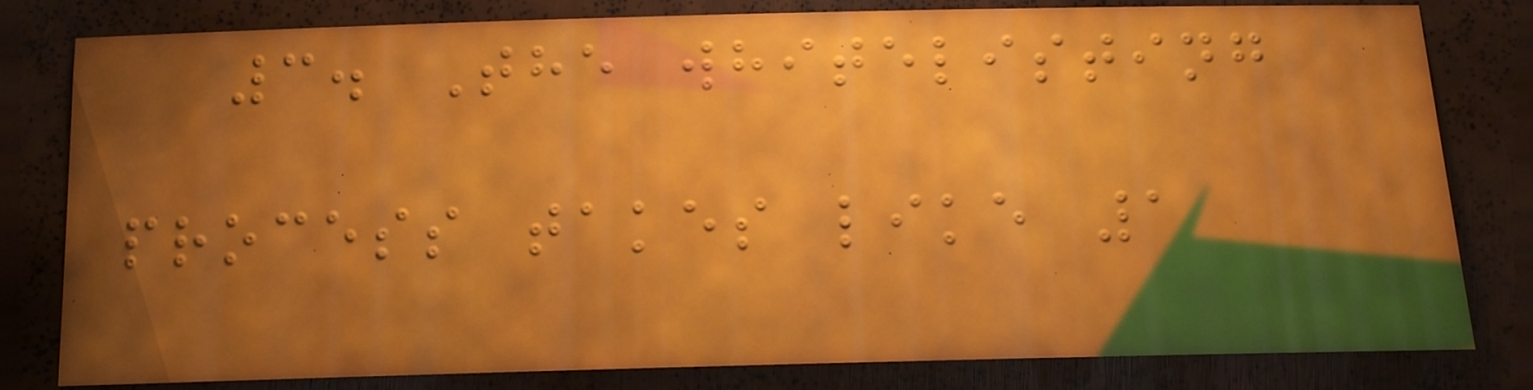3. The whitelisting
process takes like 1
